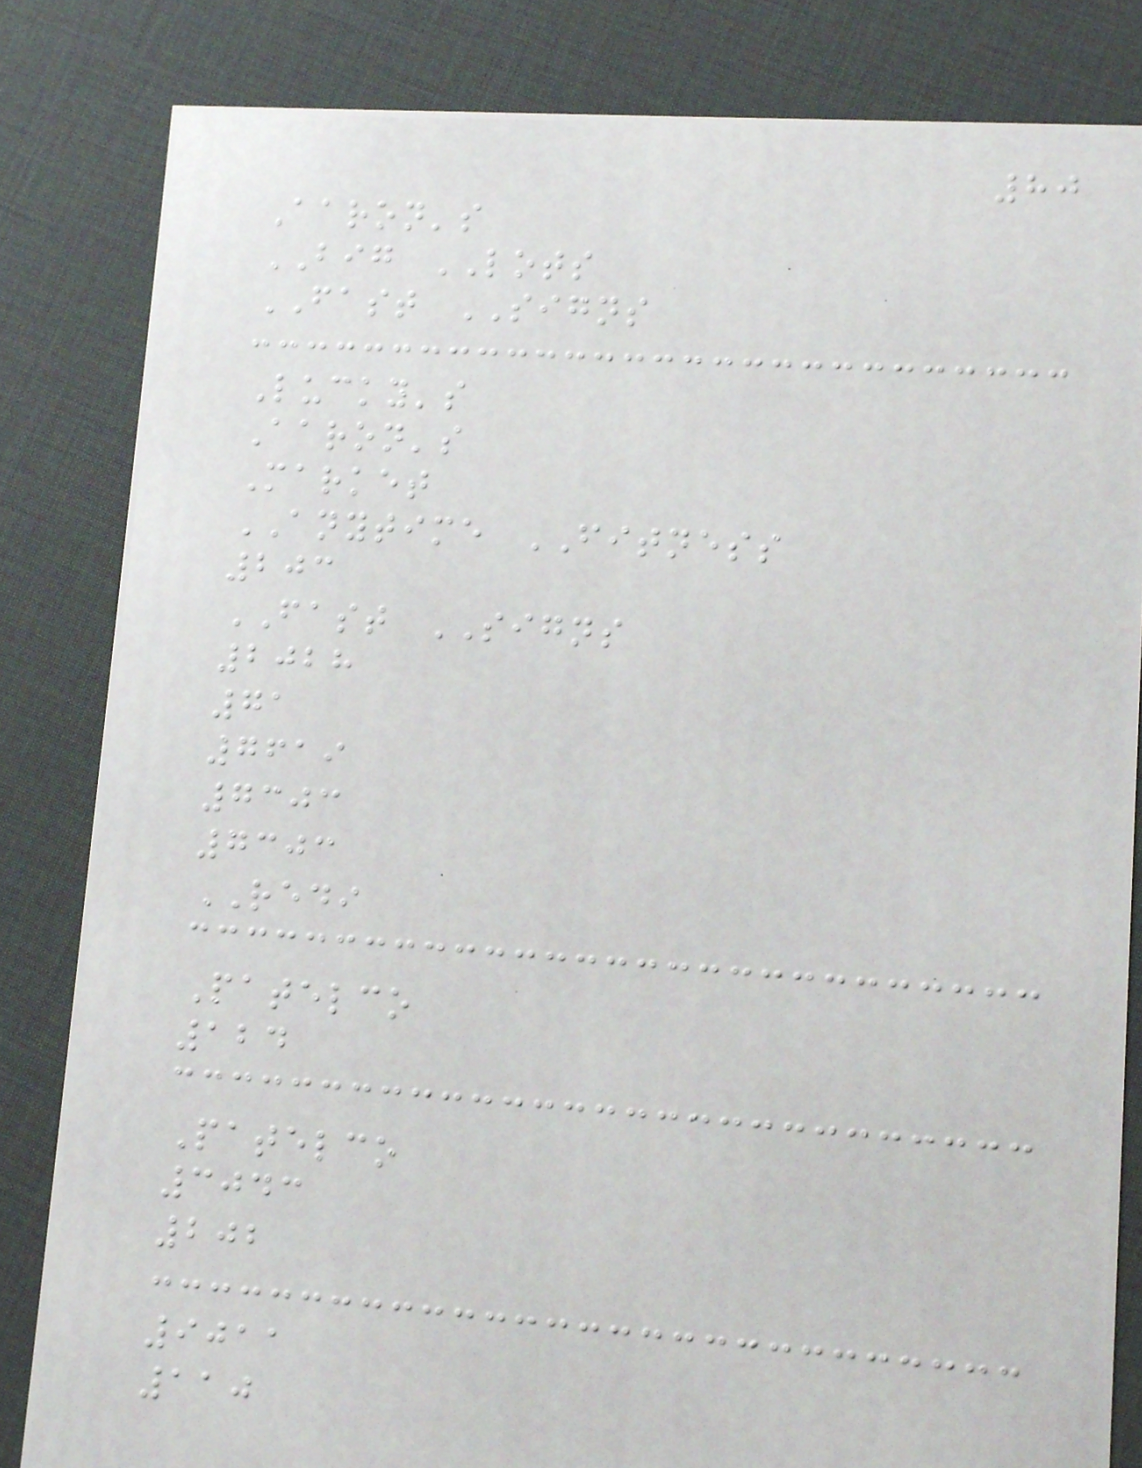80
Aaron's
BIG LOTS
FAST SIGNS
Lucky's
Aaron's
Market
ANYTIME FITNESS
203
FAST SIGNS
2028
71
7619
7303
7303
REDI
Patelco
124
Patelco
3043
202
9011
110
